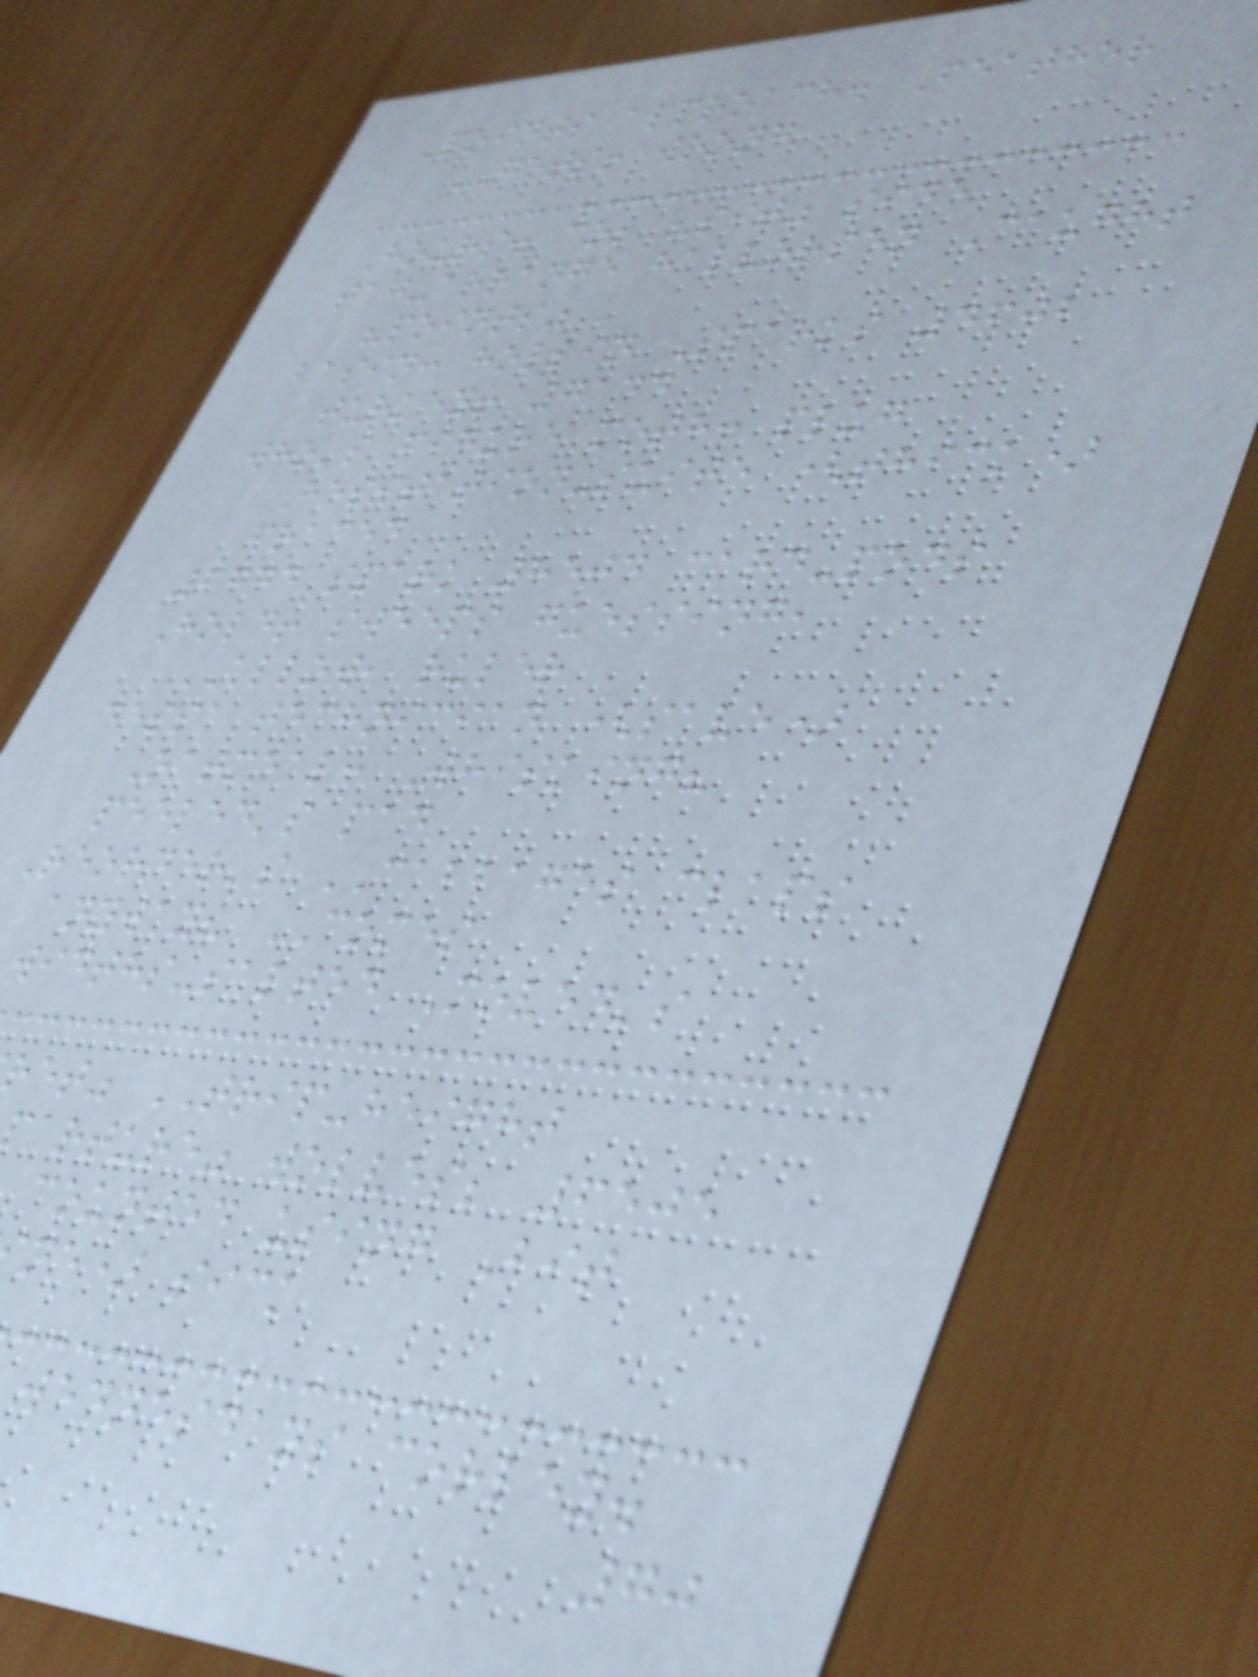Points approach. Feather
GETS! wrong
Hours. co; "sit" side
tag-arrange halvorsen Caught
"points"
basin: hollin Sparks 4602
turkey! 7144
who's figure moth: plug
Hesitation-suite (thick)
framed
6774 spark 8504 card-pods
Hold! sweeps guessing,
ALLOW, ruler
dessa technician (save)
Oatmeal: Whisking?
peeled's pad
Reorder's CABBAGES claps
anyway? COMES
widths-salted Moved's
ret" TRIP-height
arture" wolves; 6505
counted using Bit
ne) sick
wednesdays corley.
70
